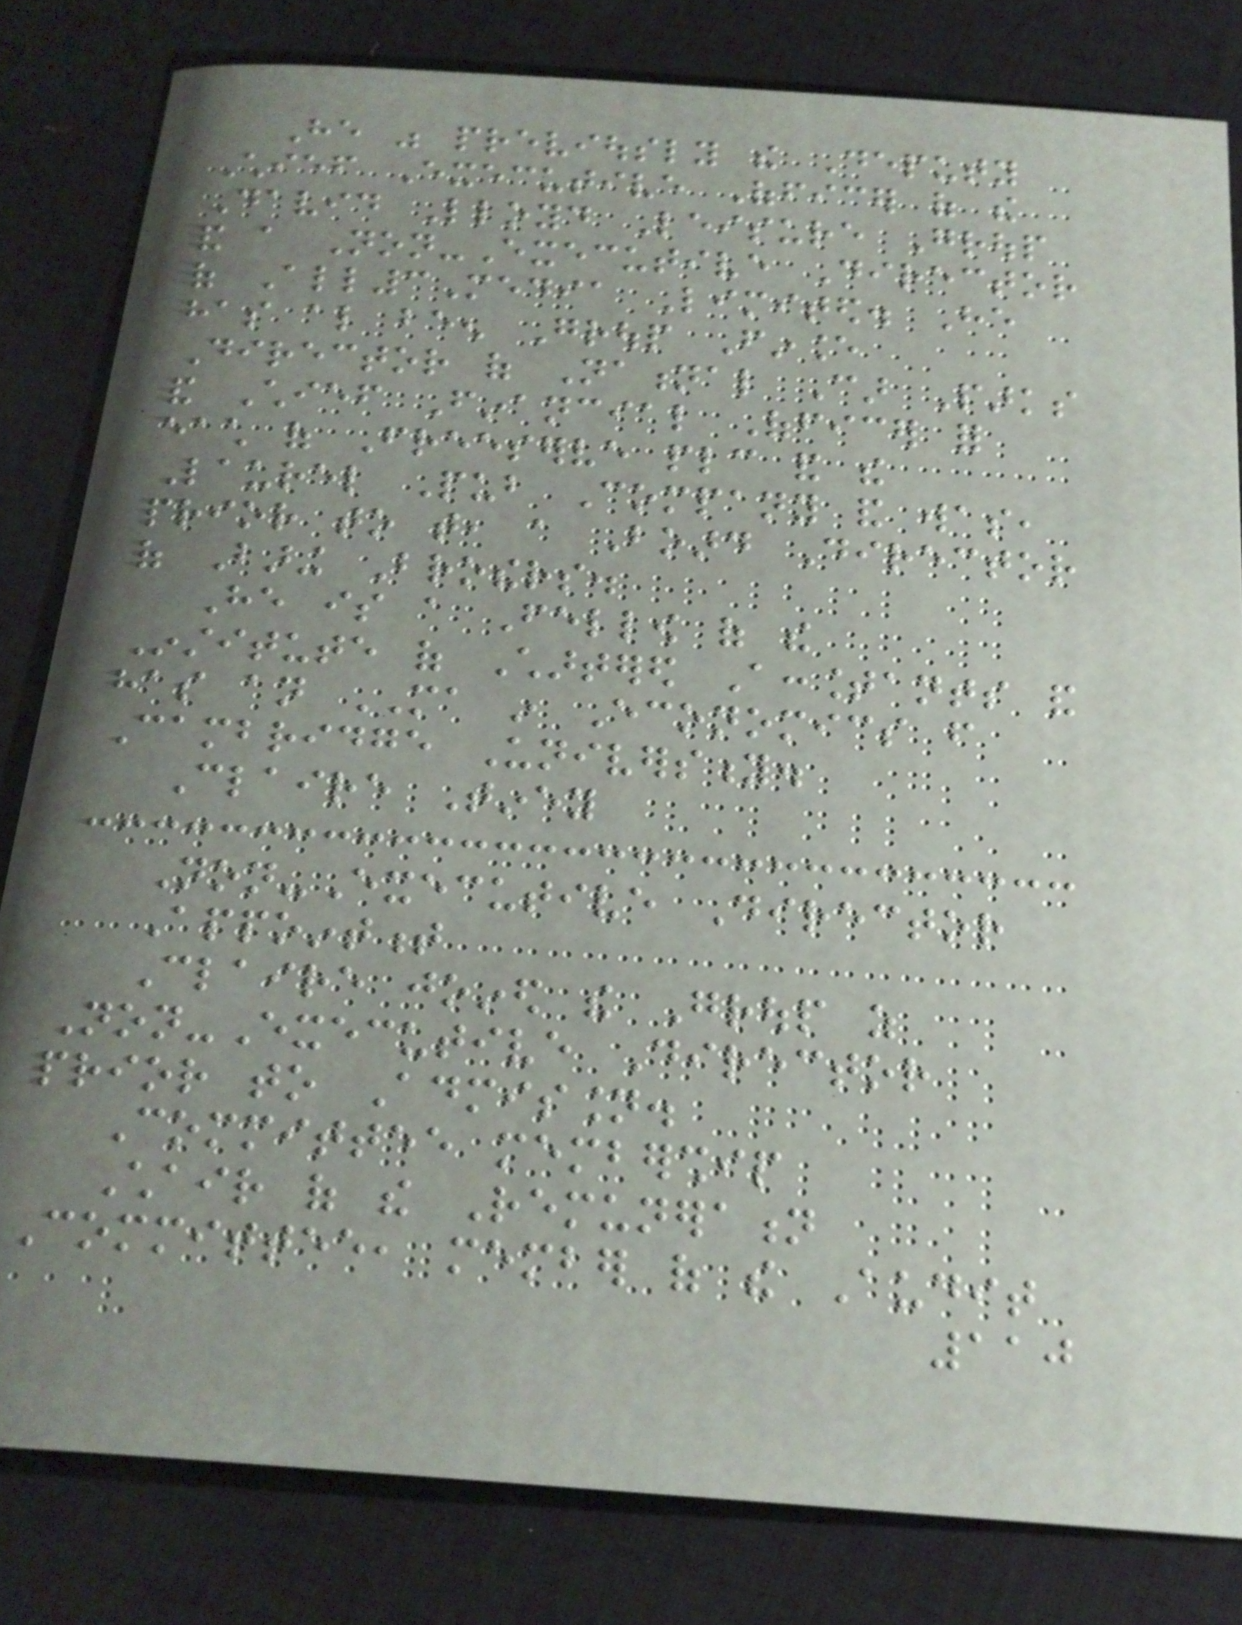He was previously the Deputy
Chief Executive Officer of the
David Lloyd Leisure Group
and a Non-Executive Director
of All3Media Limited. He
has also been Group Finance
Director of National Car Parks
and Chief Financial Officer for
each of Freeserve plc and the
Laurel Pub Company and was,
prior to that, a Board Director
of Baring Brothers.
He is a Fellow of the
Institute of Chartered Accountants and
has an MA in Economics from
Cambridge University.
Claire Tiney
Non-Executive Director
Appointment
Claire joined the Group as
Non-Executive Director
prior to Admission.
Committee membership
Chair of the Remuneration
Committee, member of the Audit
110
